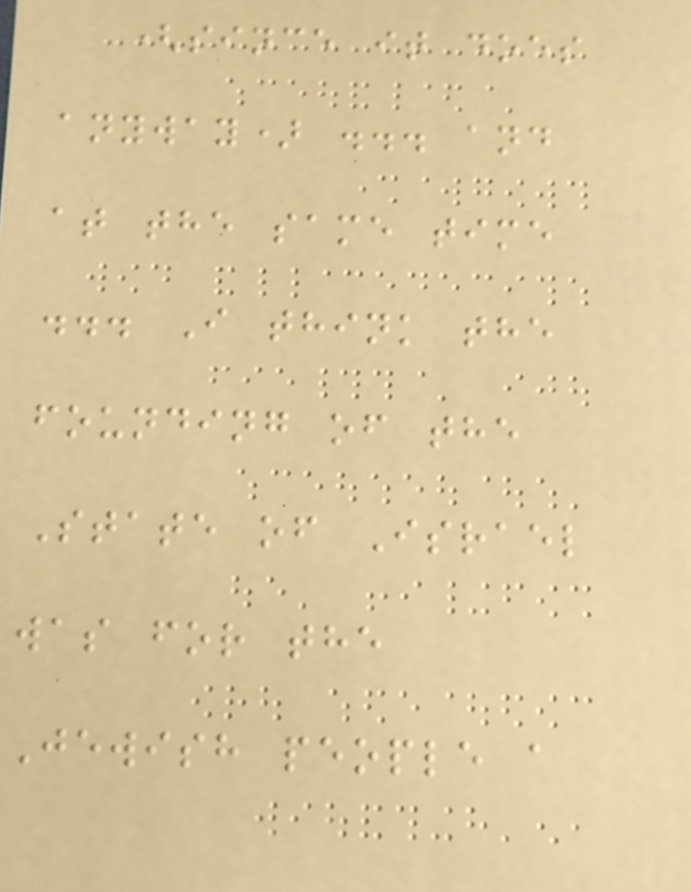(since it does
anyway) ... and
at the same time
... I think the
founding of the
State of Israel
was for the
Jewish people a
